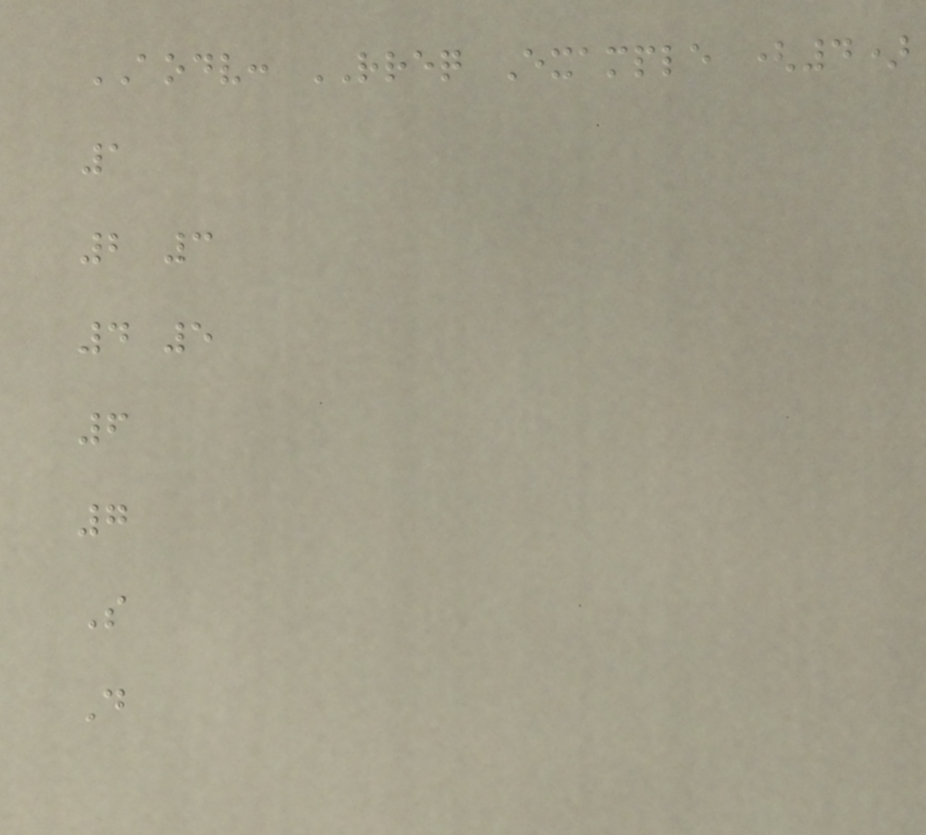AODV: RREQ Example (4)
1
2 3
4 5
6
7
S
D
